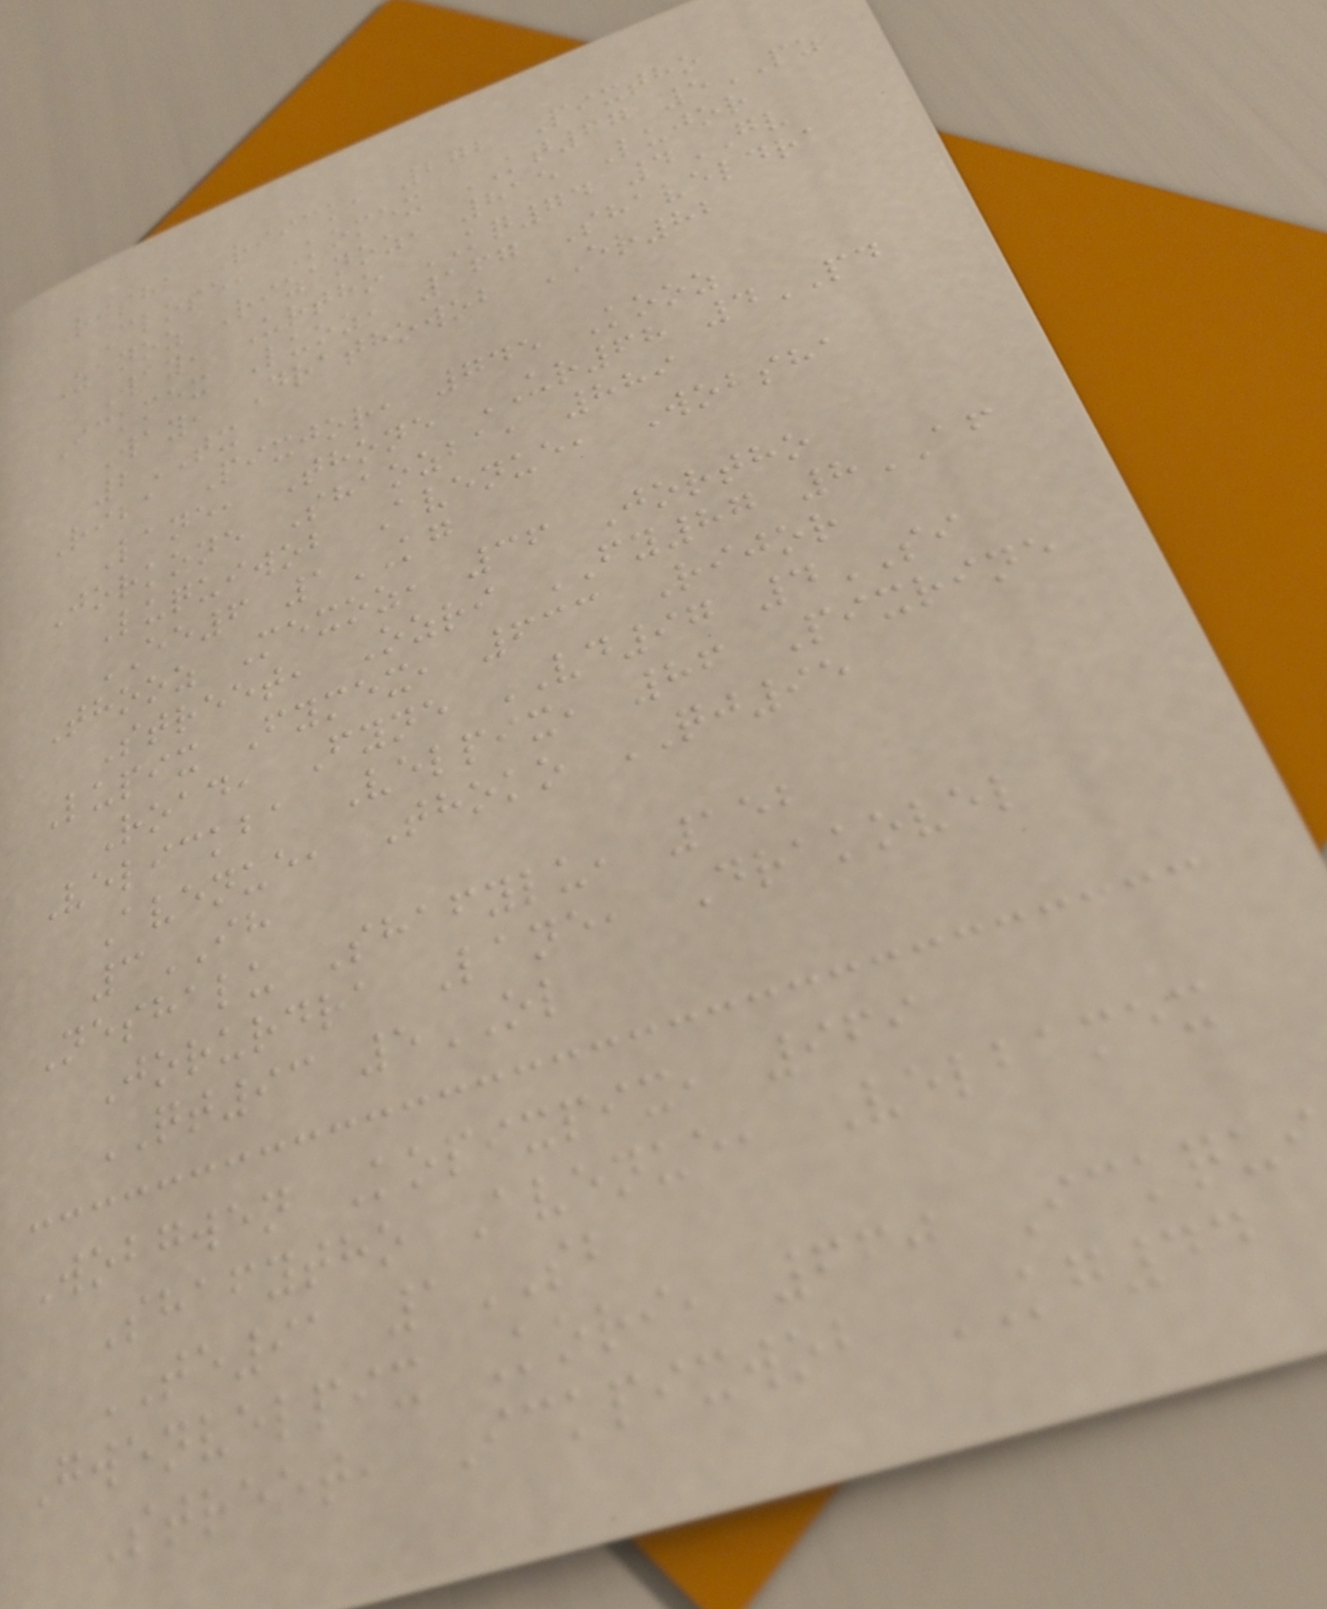Risha Riick, 272 Pixtho
Close, Komex KT67 5PZ
Zanoz Rizanoz, 815 Lujor
Way, Urtho KQ74 4GV
Ickmex Luoz, 167 Shaveldra
Way, Drathowob ER82
2TX
Riba Pixjor, 745 Kooz
Lane, Thone UR68 4PD
Jorkone Shaozba, 889
Luquiwob Avenue, Wobsha
EE6 1KG
Thooz Mexoz, 36 Jortho
Street, Ozri FY87 8AF
Lupix Fymex, 633 Rijor
Road, Fyne VD97 4SI
Velickba Velpix, 86 Pixrine
Avenue, Thoko QJ95
3IH
Neshalu Shafylu, 152
Jorurdra Lane, Drakovel
QT93 5OL
Wobgwen Kopixpix, 969
Shafytho Avenue, Velbamex
TE91 1SB
Gwenvelpix Kori, 660 Ickqui
Street, Ickpixwob KG44
